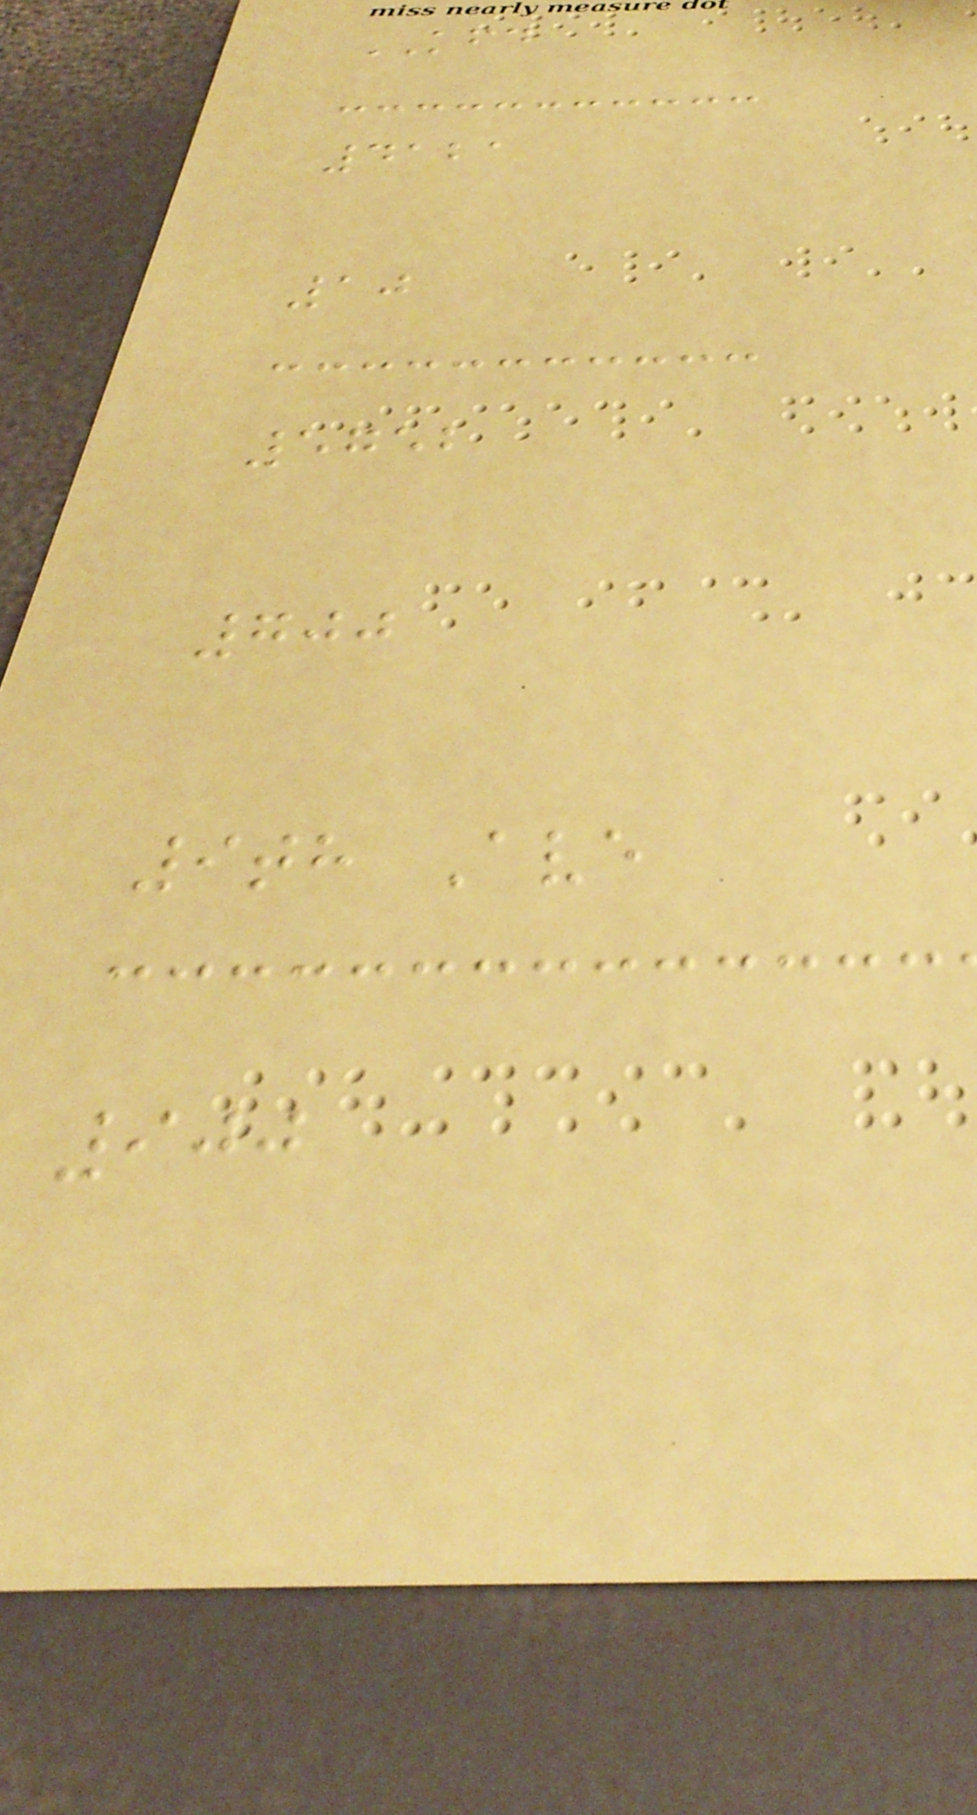KFD
4121
10
5752
700
9th Ave
900
